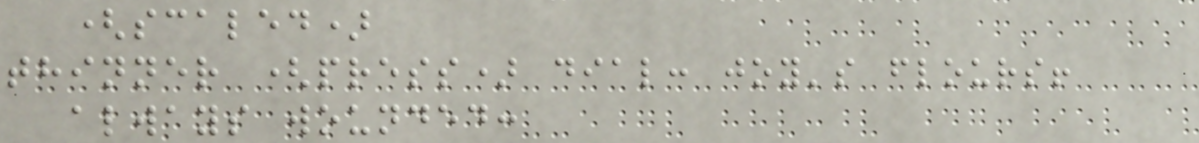(scaled)
thinner (press) dial: joy's flours!
always wounded:
